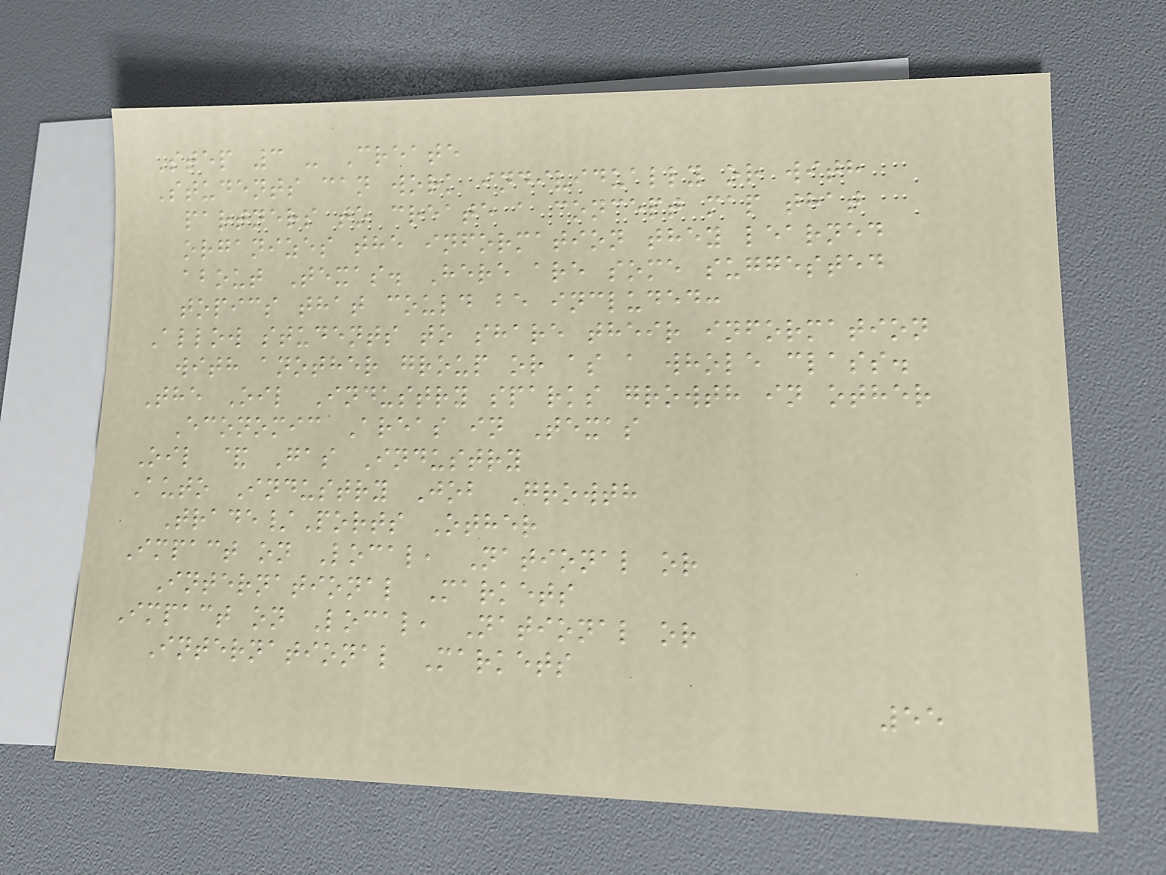Step 3 - Create
Students can work individually or with
partners to create a concept map that
organizes the information they learned
about Texas. Here are some suggested
topics that could be included:
Allow students to share their information
with another group or as a whole class.
The Oil Industry sparks growth in other
Economic Areas in Texas
Oil & Gas Industry
Auto Industry Job Growth
Trade/Ports Other
Impact on Local, National or
International Markets
Impact on Local, National or
International Markets
55
